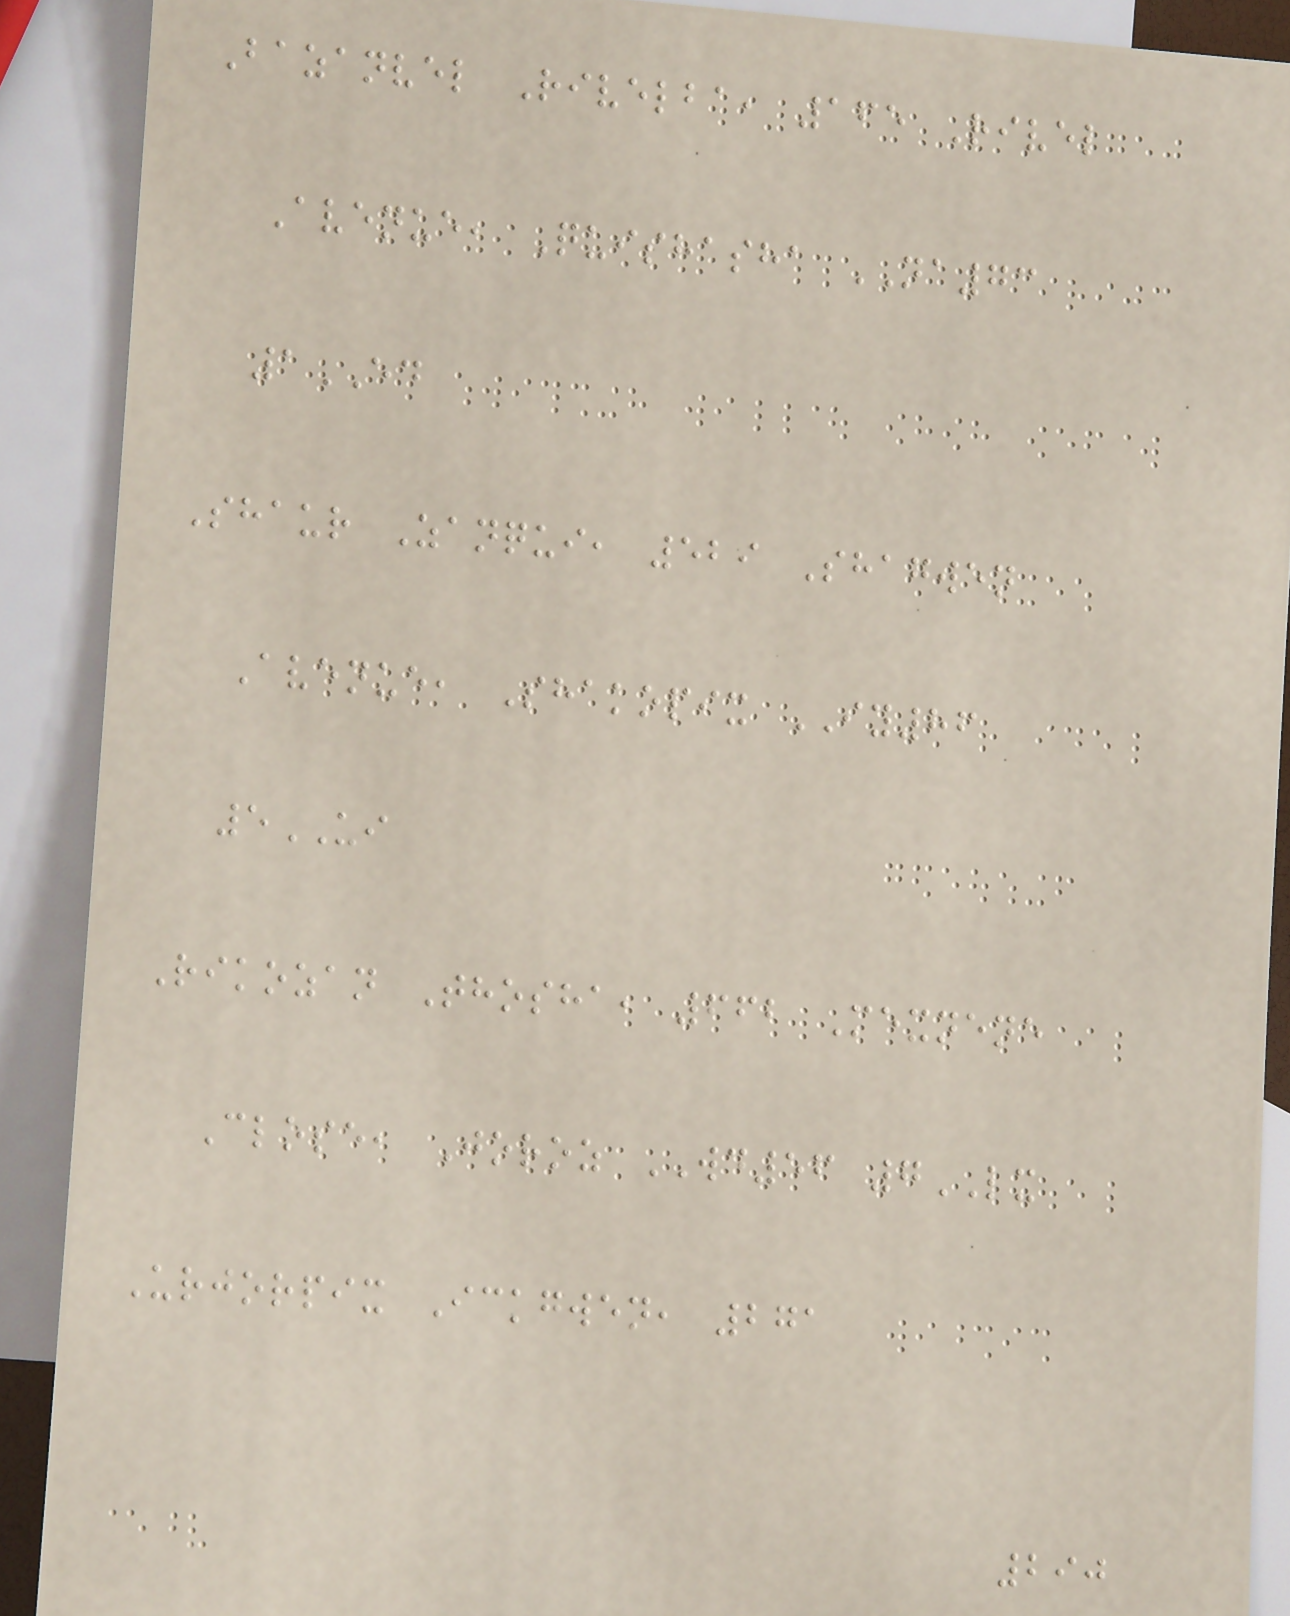Bazanvel Rivelba, 165 Rivel
Avenue, Quishasha NA73
1ED
Shaur Zanqui, 529 Shagwen
Avenue, Shakopix IY86
5UI
Rikozan Thosha, 662 Mexnene
Close, Joroz WD56 7LX
Urjorpix Ickgwen, 271
290
